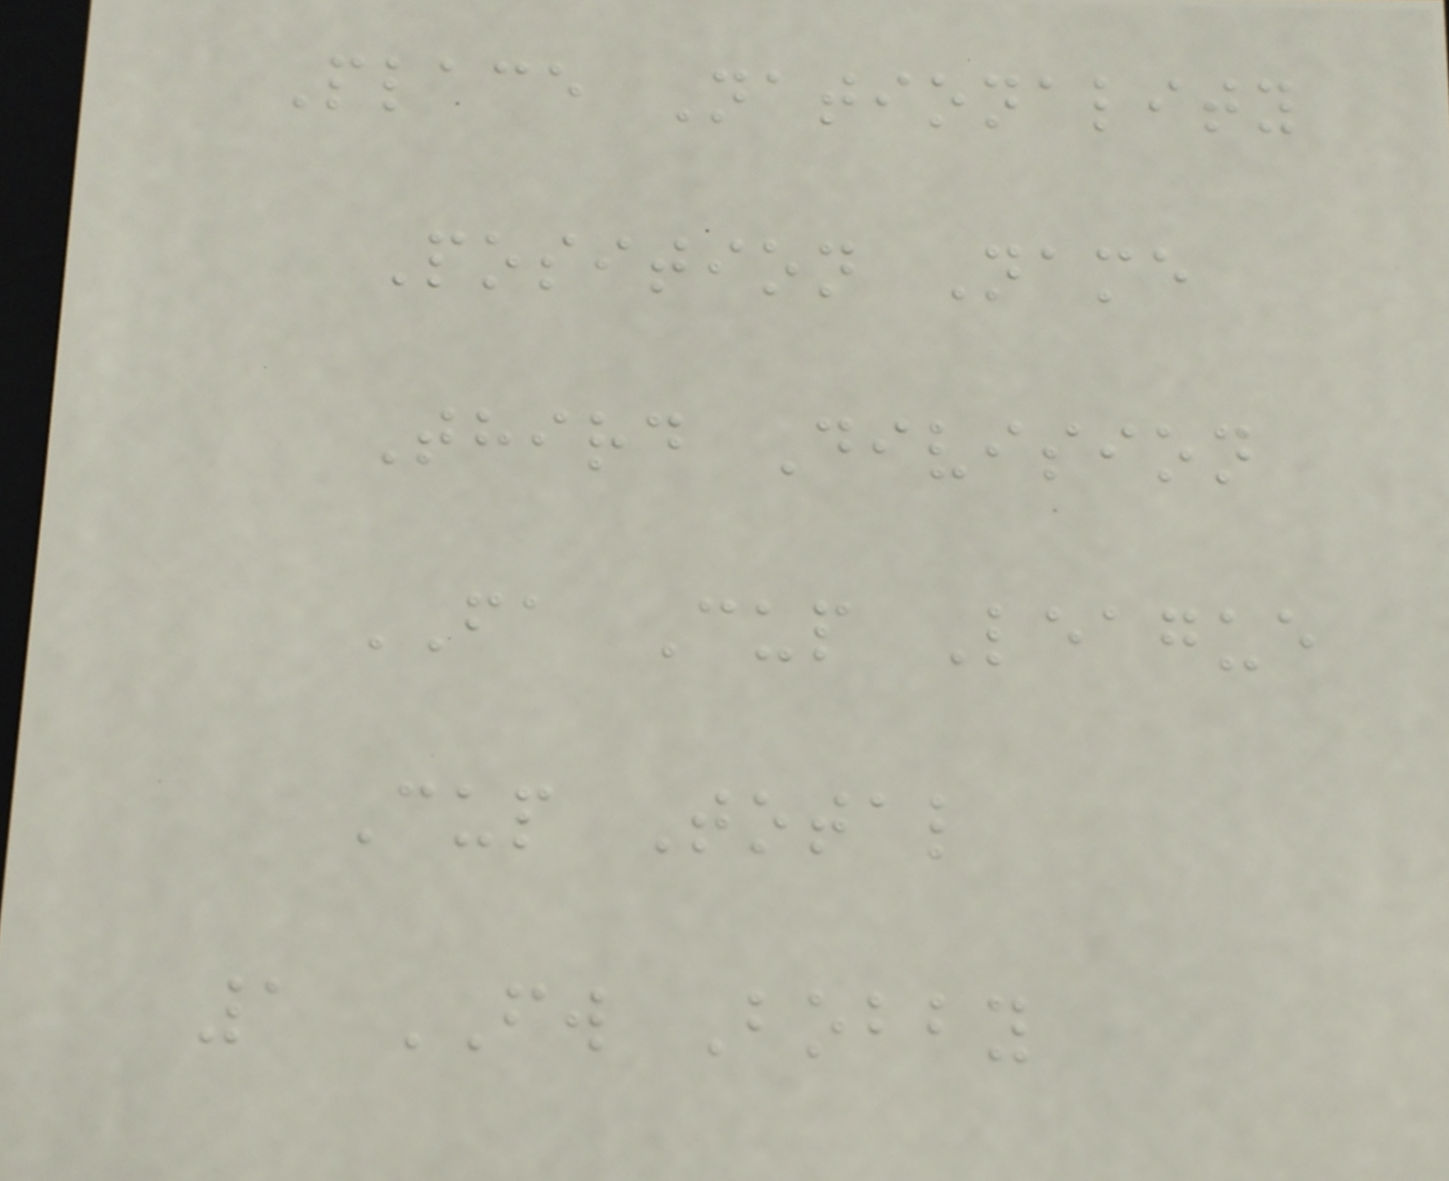Place Nationality
Position Name
Third Division
FA Cup League
Cup Total
1 FW Bobby
